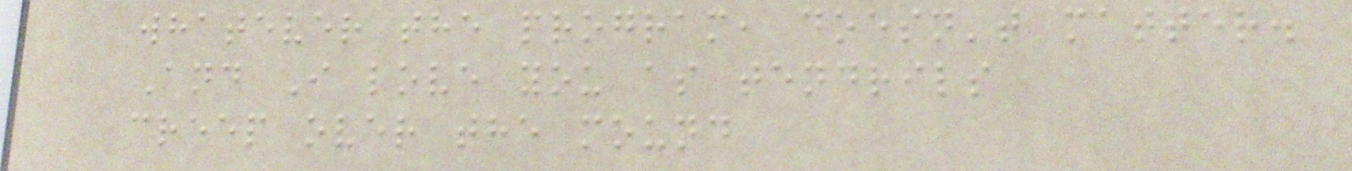whatever the program, doesn't matter.
And I love you as tendrils
creep over the mound
